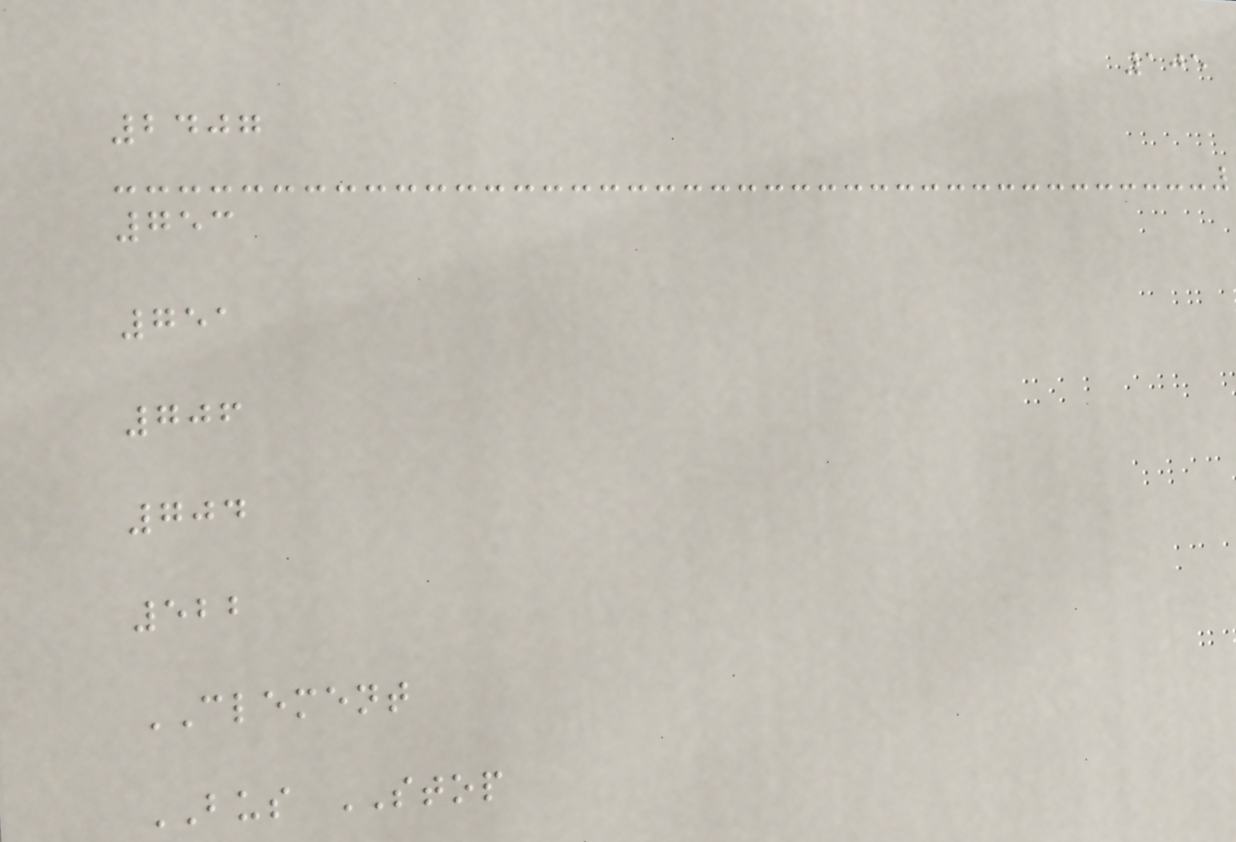105
2407
753
751
706
704
522
CLEMENT
BUS STOP
